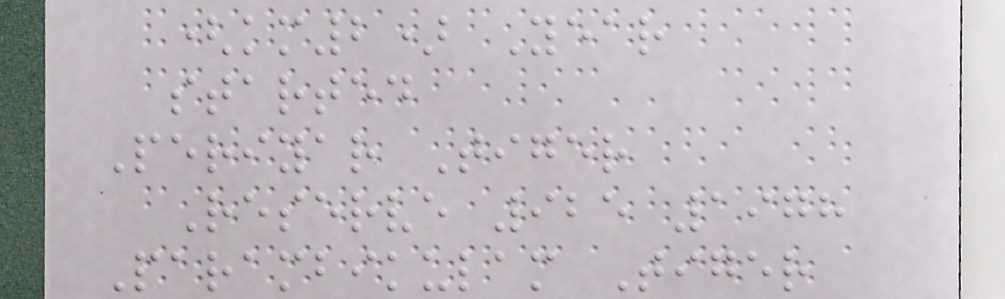(km2) Year
started
Periyar Tiger
Reserve 925 1978
Parambikulam Tiger
